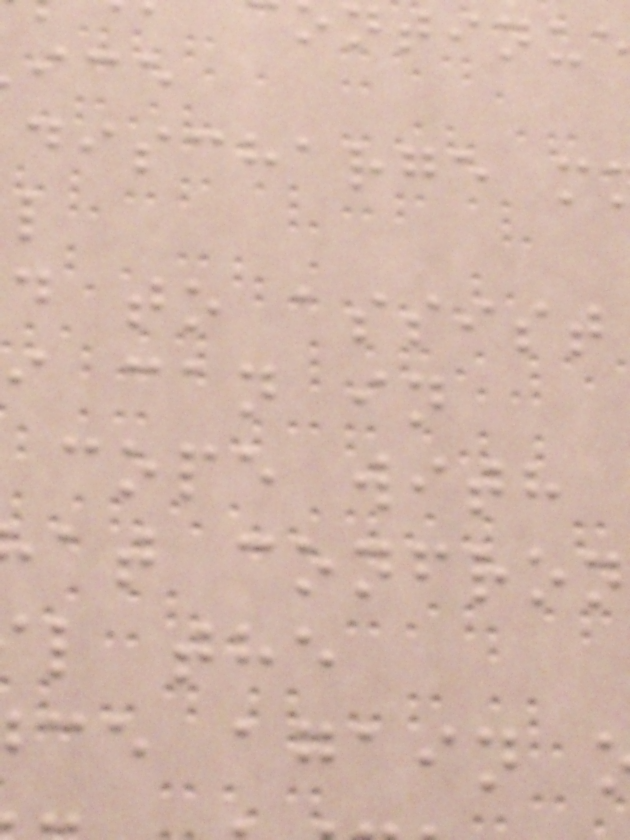discharge m
d to assist
i can in
cope with
at confron
l the
ce again
